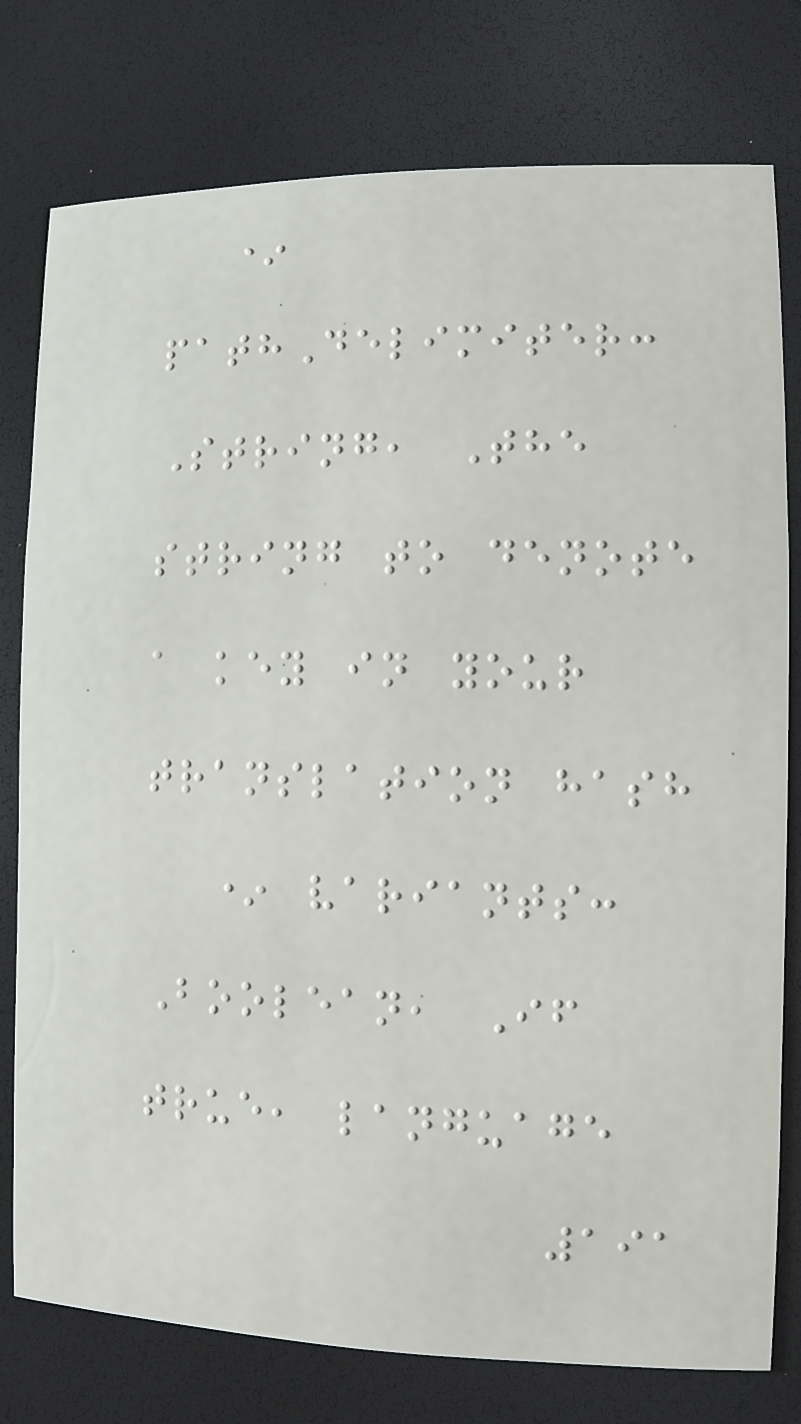*
pathDelimiter:
String, The
string to denote
a key in your
translation hash
* variants:
Boolean, If
true, language
191
